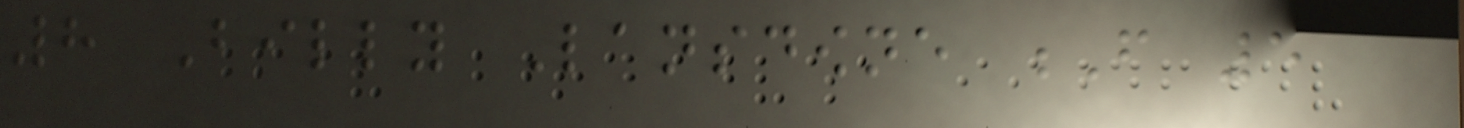8 Billy Lansdowne F 5
